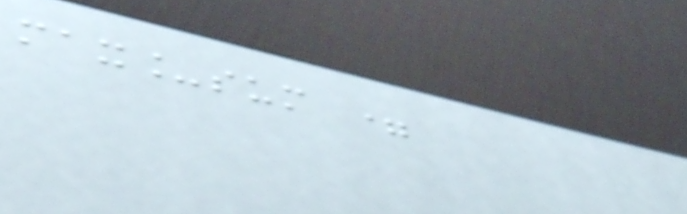max_sum =
